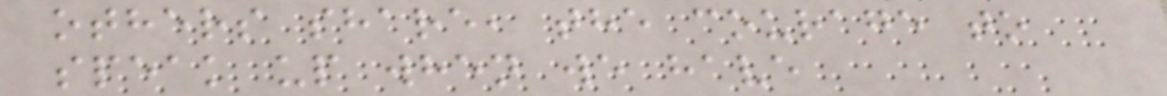others share, the courage to
speak up when we have
